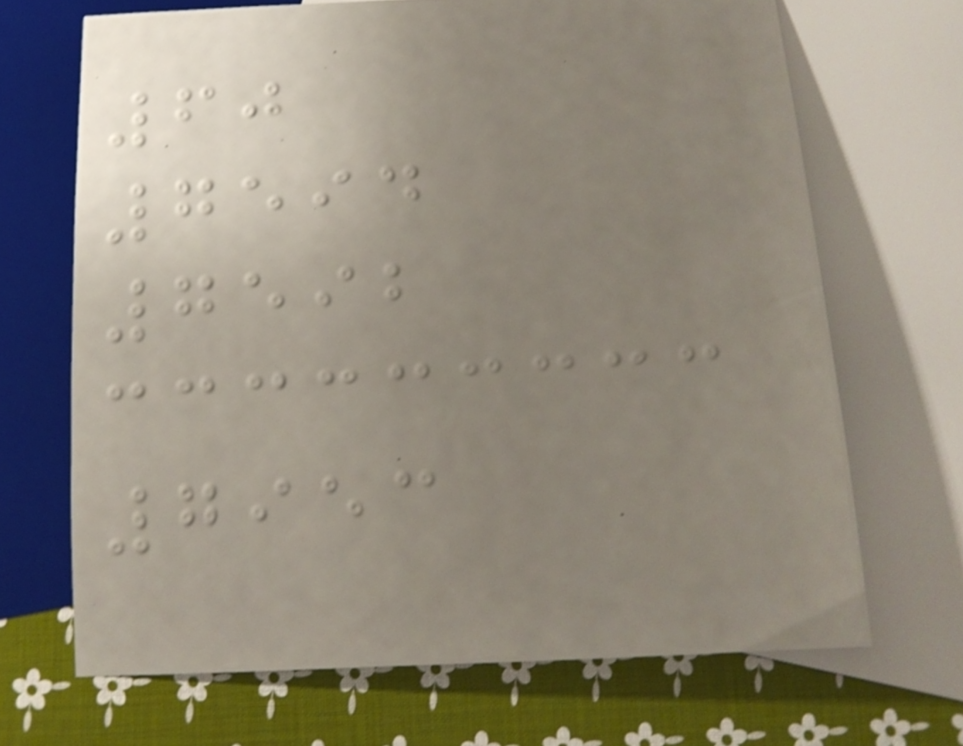60
7594
7592
7953
